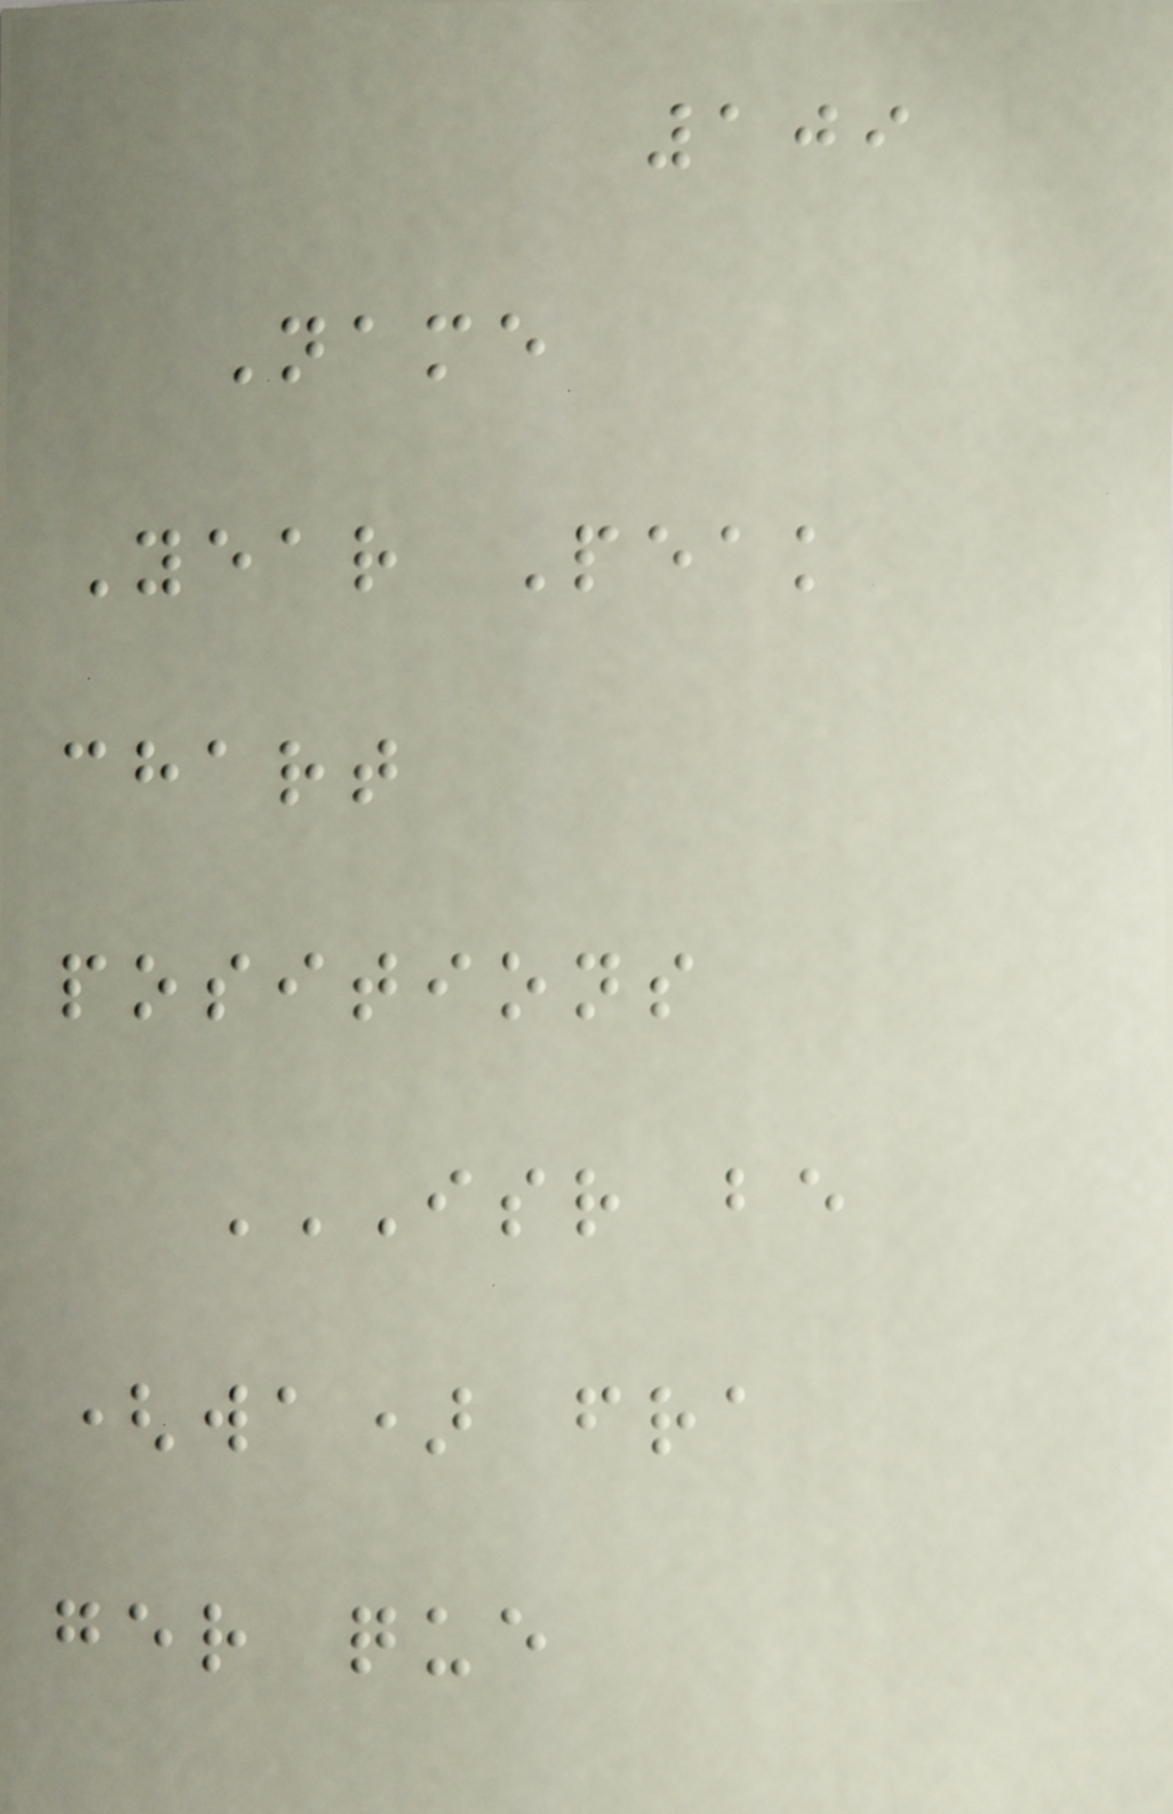109
Name
Year Peak
chart
positions
ISR BE
(WA) FRA
GER QUE
